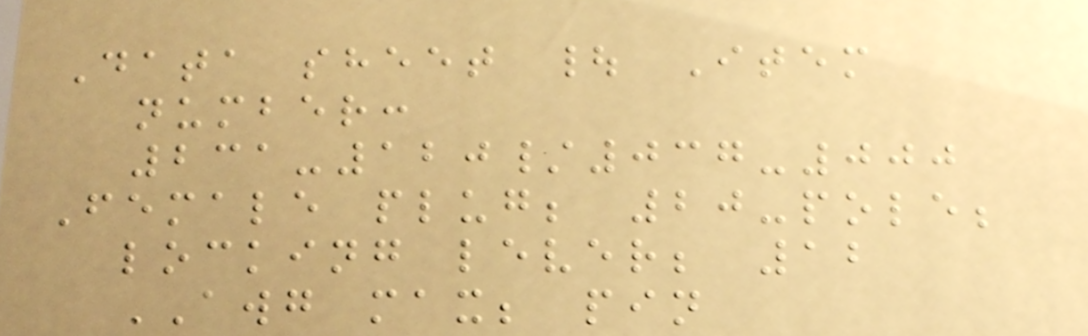Data sheet | Item
number:
231-120/037-000
Female plug; 20-pole;
locking lever; 12
AWG max; pin
